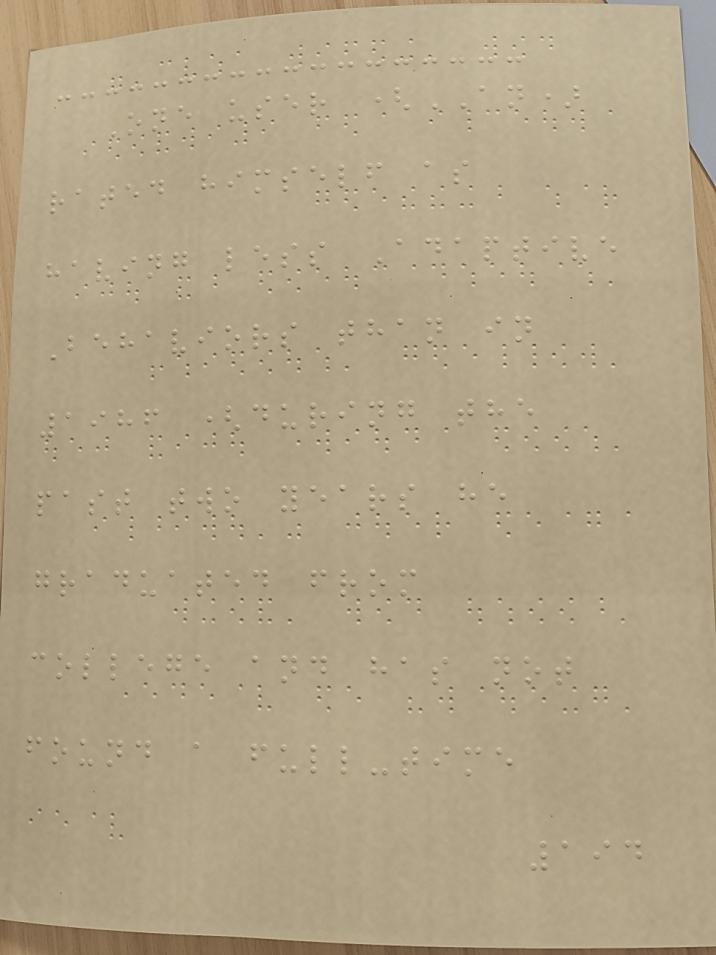One user (AN)
rated himself as
having less Adaptive
Behaviors than in
1986 (during the
past two years he
graduated from
college and has not
found a full-time
194
